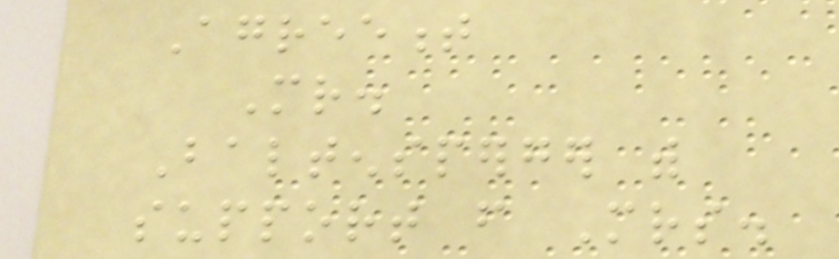Agreement
Mr.
Baltensperger with
support from Mrs.
